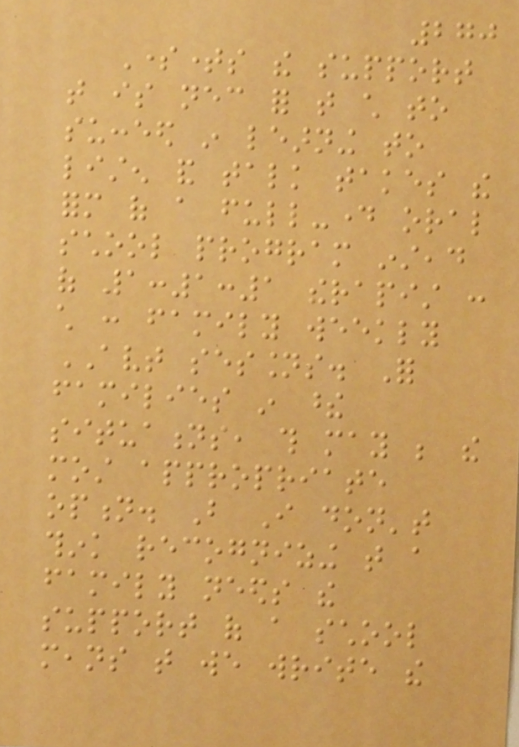270
Sometimes the support
that is necessary for that child to
succeed in learning to
listen and talk takes the
form of a full-day oral
school program instead
of 1:1:1 therapist :
child : family weekly
AVT sessions. For
families in these
situations, this may be the
most appropriate
option. But I don't
think recognizing that a
family needs the
support of a school
means that we write the
